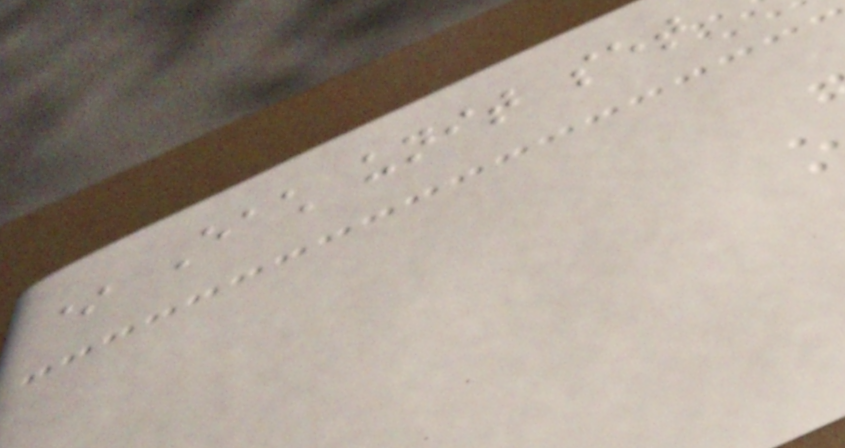* Each unit set
